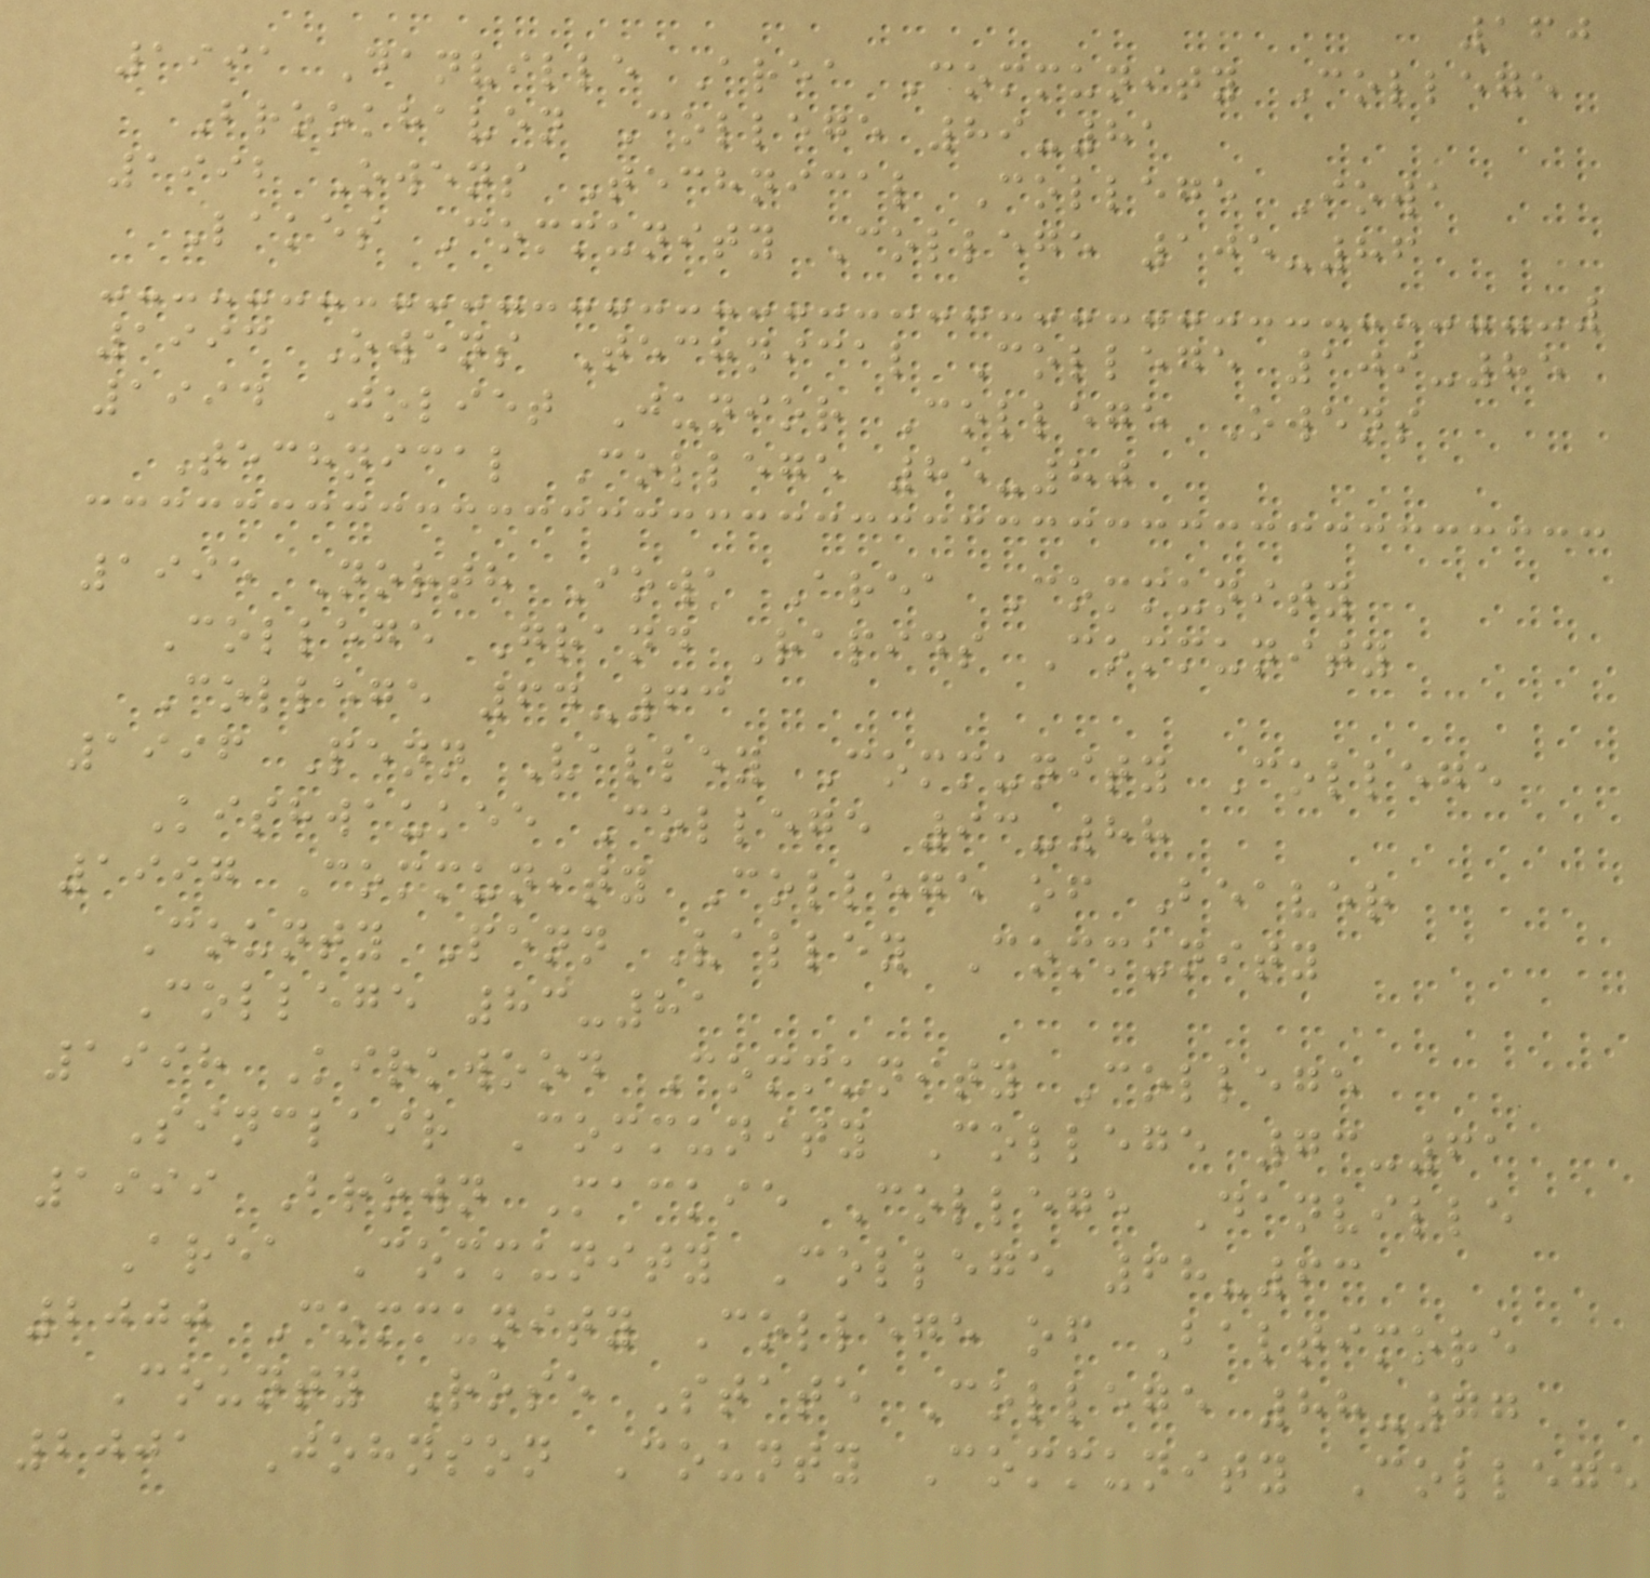160
1991 Danville Area Community College
Brookhaven College 89-81
1992 Owens Technical College Iowa
Lakes Community College 105-86
1993 Owens Technical College 109-85
1994 Joliet Junior College Owens
Technical College 85-80
1995 North Iowa Area Community
College Grand Rapids Community
College 64-63
1996 Penn Valley Community College
Kishwaukee College 93-88
1997 Community College of Beaver
County Penn Valley Community
College 83-81
1998 Kirkwood Community College
Sinclair Community College 73-61
1999 Brown Mackie College Danville
Area Community College 68-63
2000 Community College of Baltimore
County Rose State College 88-77
2001 Johnson County Community College
